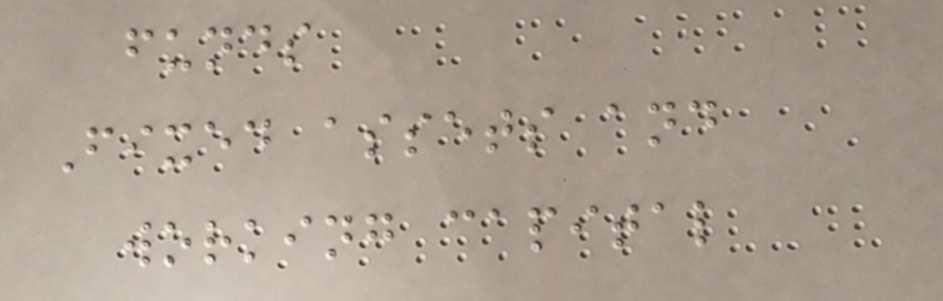funds
Fixed assets and
working capital
